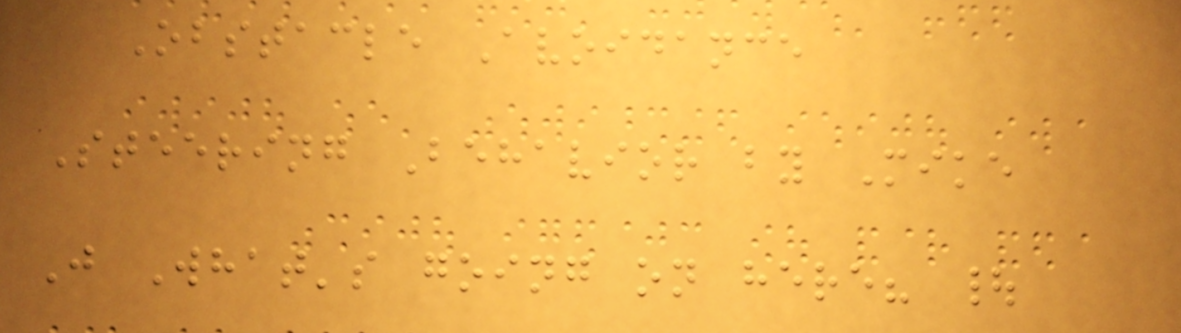Obstacle Avoidance
Steering Behavior by Mike
J What's going on here? |
